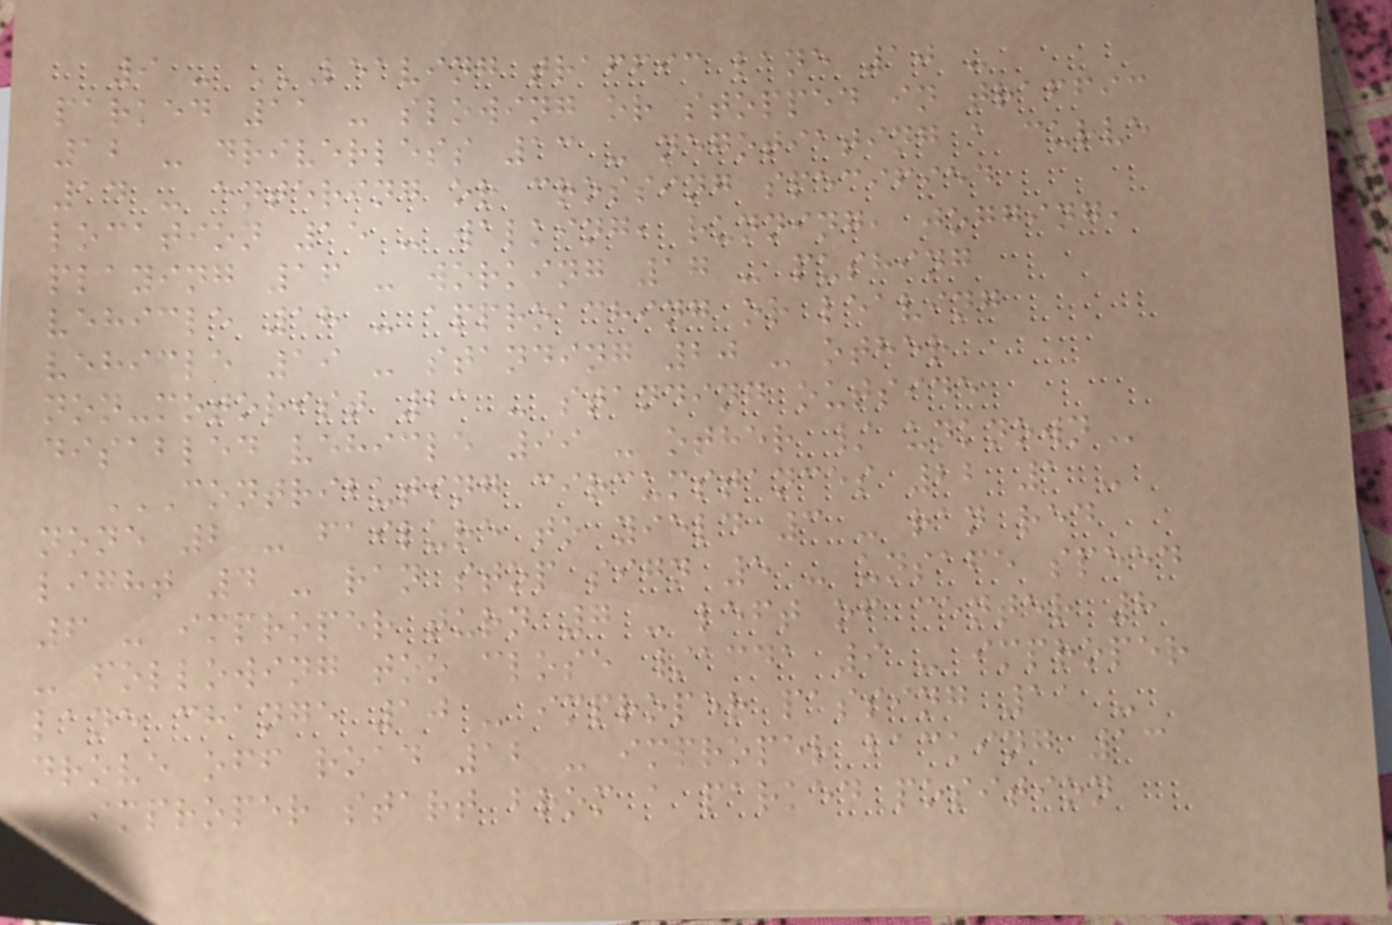9 - LEAVING TRAFFIC LANE 10 -
PARKED 11 - SLOWING OR STOPPED IN TRAFFIC
12 - DRIVERLESS 13 - NEGOTIATING A CURVE
14 - ENTERING OR CROSSING SPECIFIED
LOCATION 15 - WALKING, RUNNING, JOGGING,
PLAYING 16 - WORKING 17 - PUSHING
VEHICLE 18 - APPROACHING OR LEAVING
VEHICLE 19 - STANDING 20 - OTHER
NON-MOTORIST 21 - STANDING OUTSIDE
DISABLED VEHICLE 99 - OTHER / UNKNOWN
CONTRIBUTING CIRCUMSTANCES 22 1 -
NONE 2 - FAILURE TO YIELD 3 - RAN RED
LIGHT 4 - RAN STOP SIGN 5 - UNSAFE SPEED
6 - IMPROPER TURN 7 - LEFT OF CENTER 8
- FOLLOWING TOO CLOSE /ACDA 9 - IMPROPER
LANE CHANGE 10 - IMPROPER PASSING 11 -
DROVE OFF ROAD 12 - IMPROPER BACKING 13
- IMPROPER START FROM A PARKED POSITION
